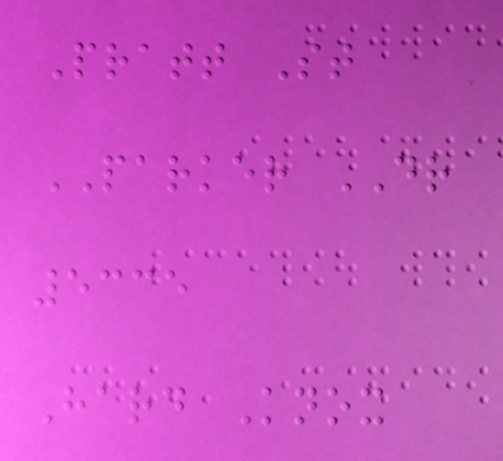Pratt St
PARKER DR
5335
Hard Knox
